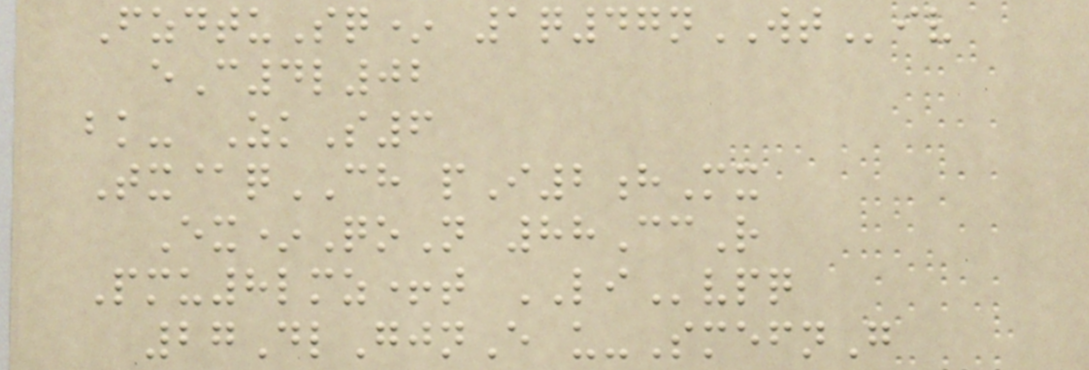FzdtuSq* 1q47nWTiv
eC4l02
bk- ZkS6
Tx@qCH pI2hMx
Ex*QoN 88CcR
Pmu8lmz+t LIvpq
27DlGjnE u-SmefnG
